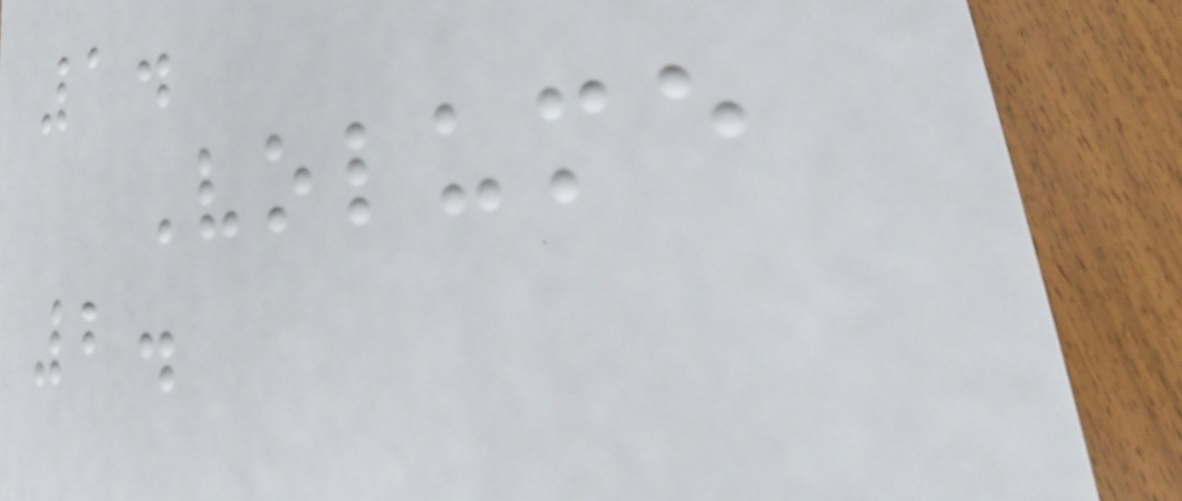1.
Volume
2.
